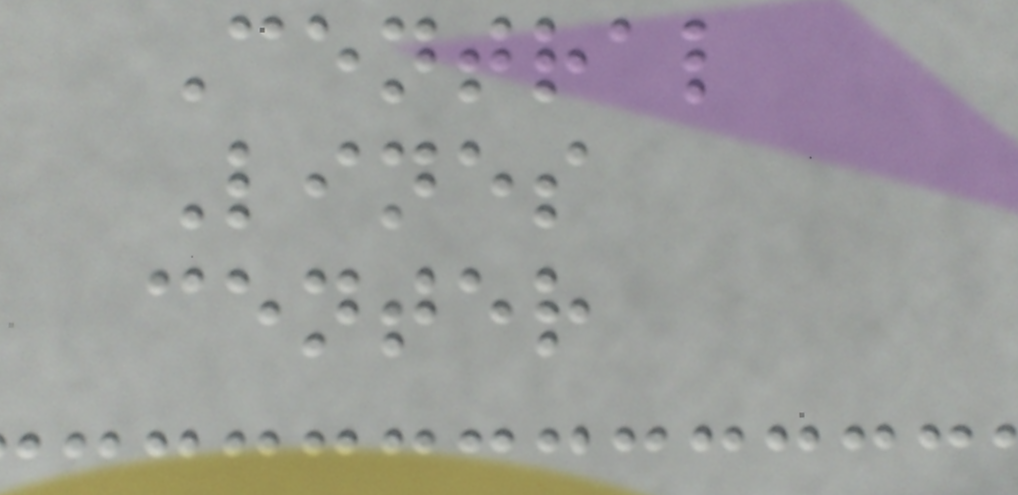Central
Lines
center
